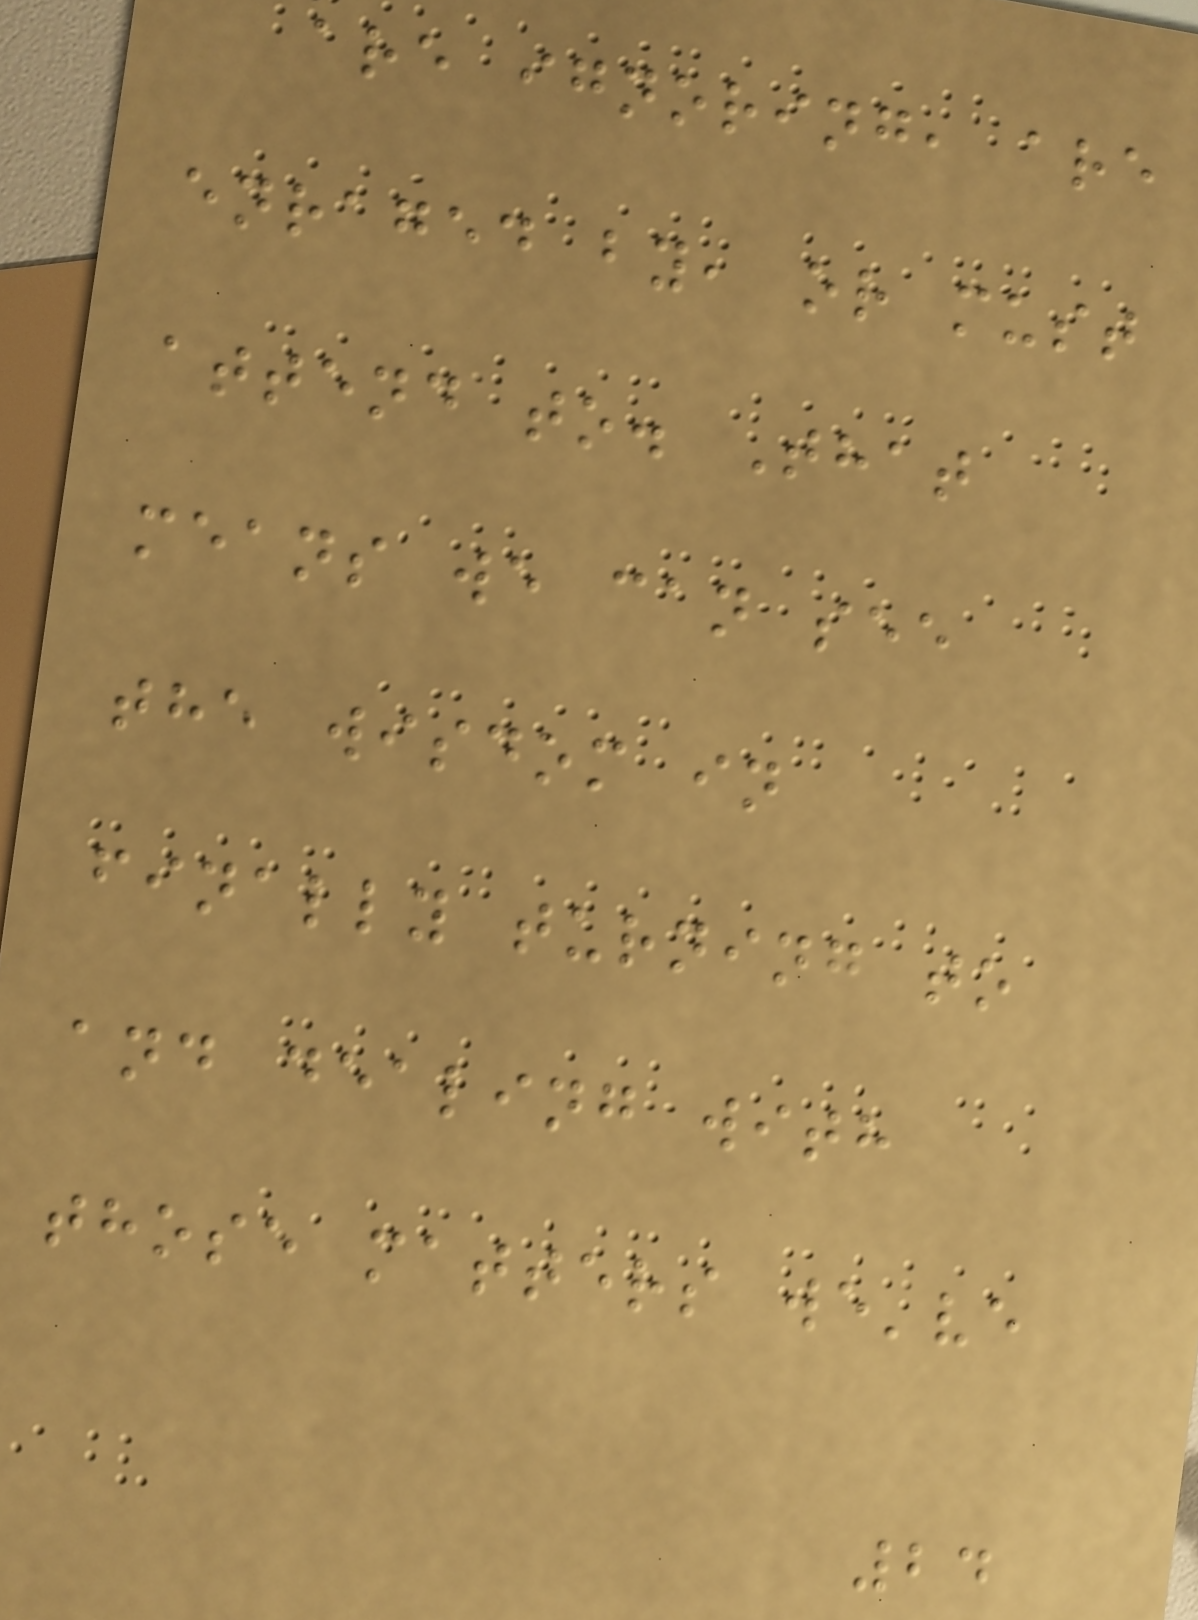are ignoring, are
enraged by, or must
attend to. That
means we can see
the wisdom in
finally turning to
and dealing with
those matters we've
24
